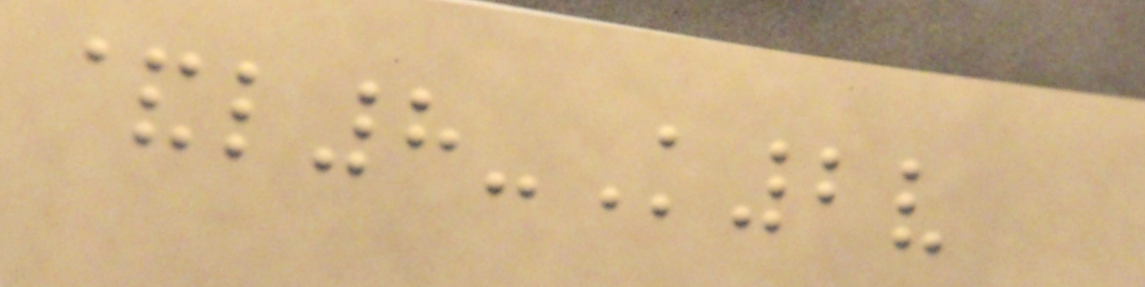&l8-K2v
